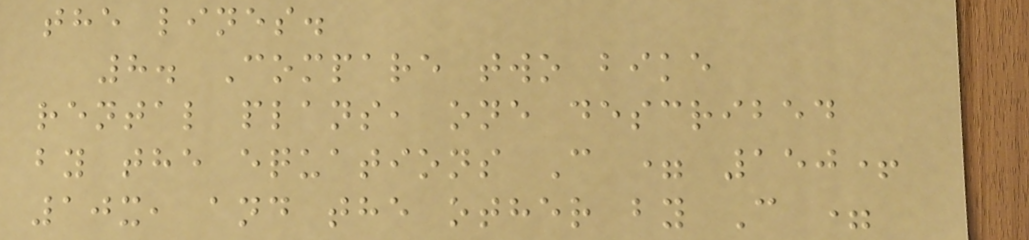the lines.
8. Compare two bike
rental plans, one described
by the equations C = 150+
10x, and the other by C =
